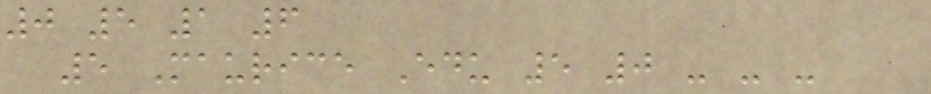0 5 1 6
5 Maurice Edu 5 0 - - -
